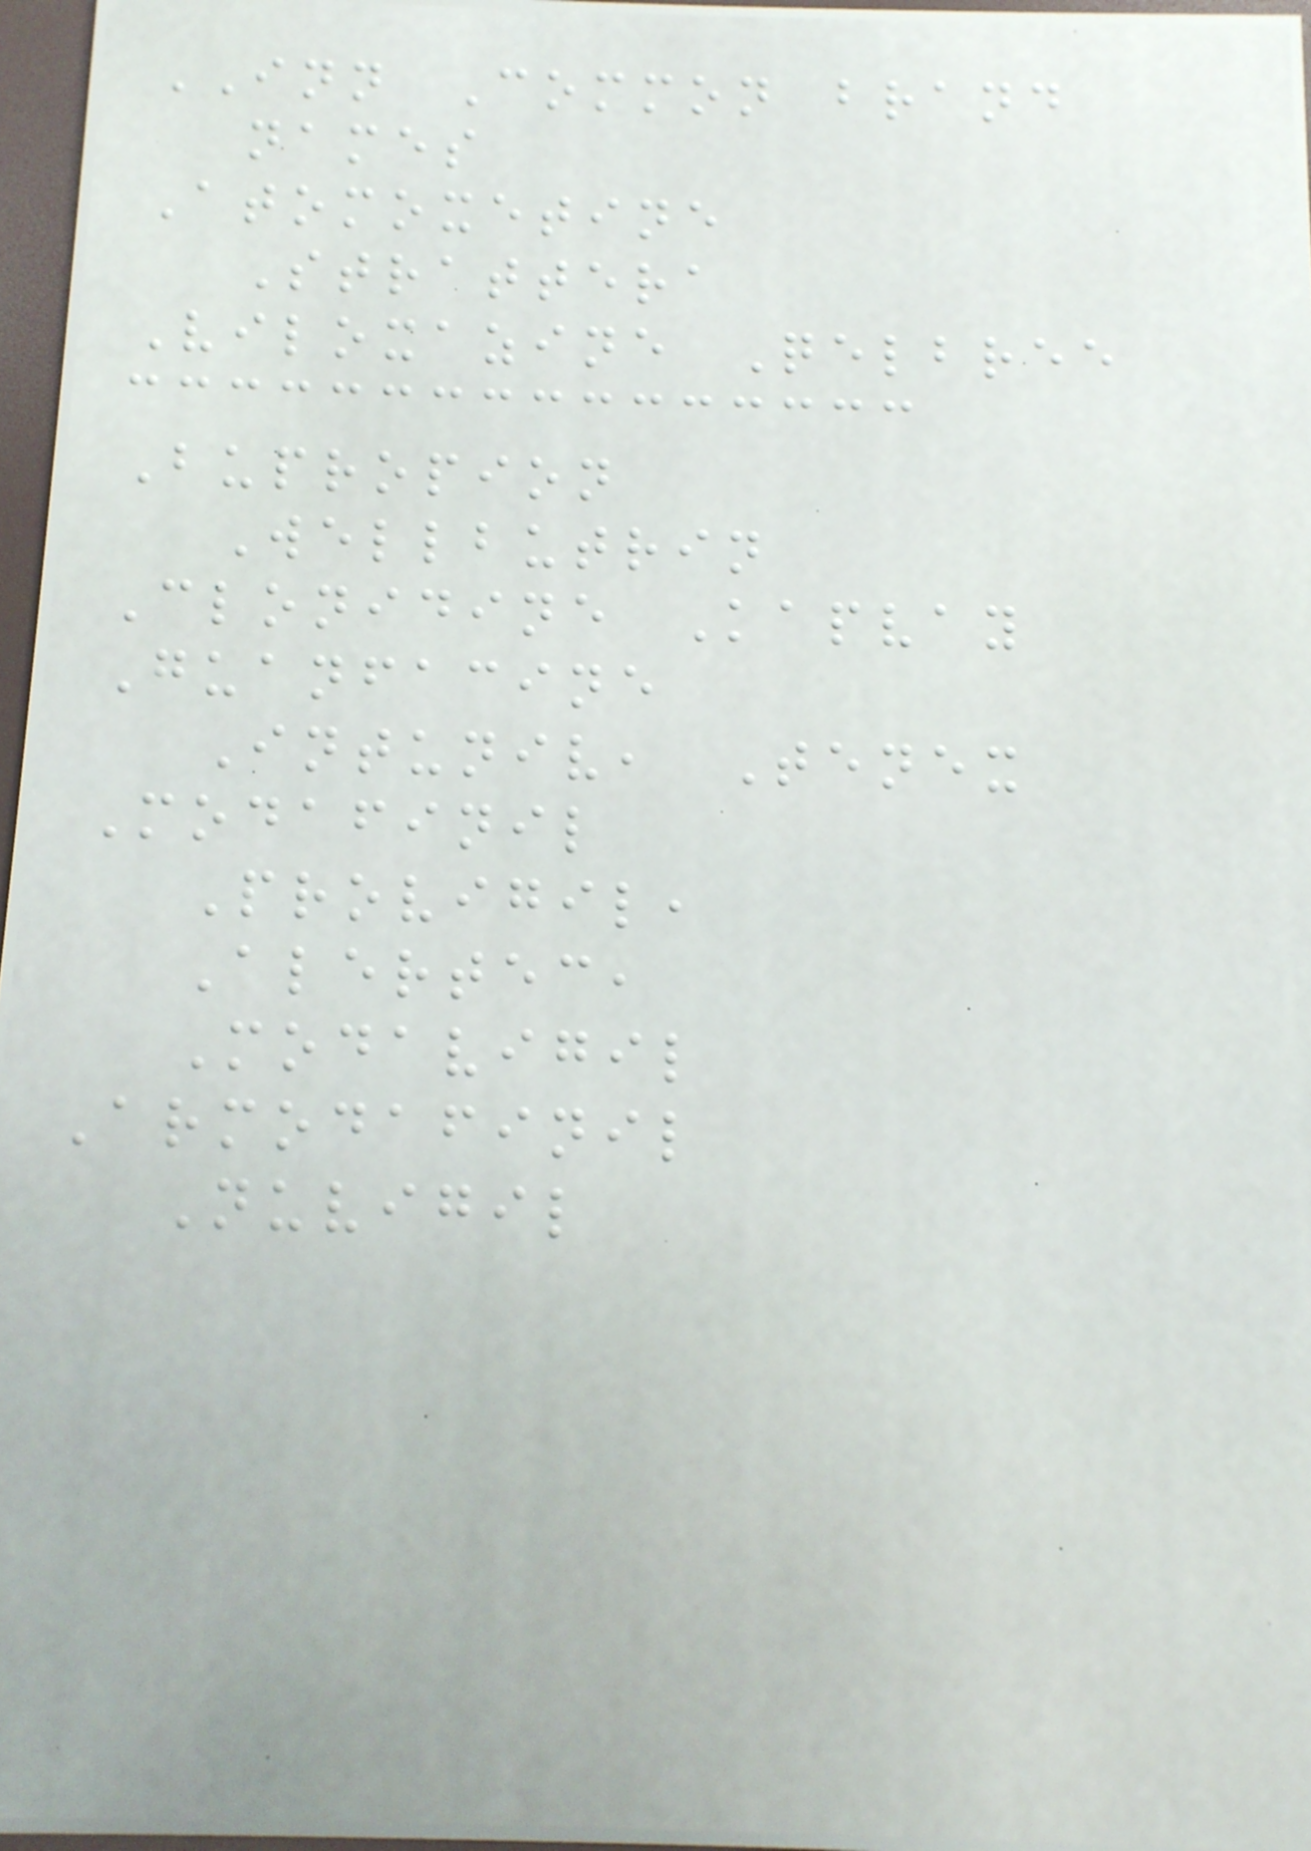INN Common brand
names
Atomoxetine
Strattera
Viloxazine Qelbree
Bupropion
Wellbutrin
Clonidine Kapvay
Guanfacine
Intuniv, Tenex
Modafinil
Provigil,
Alertec,
Modavigil
Armodafinil
Nuvigil
